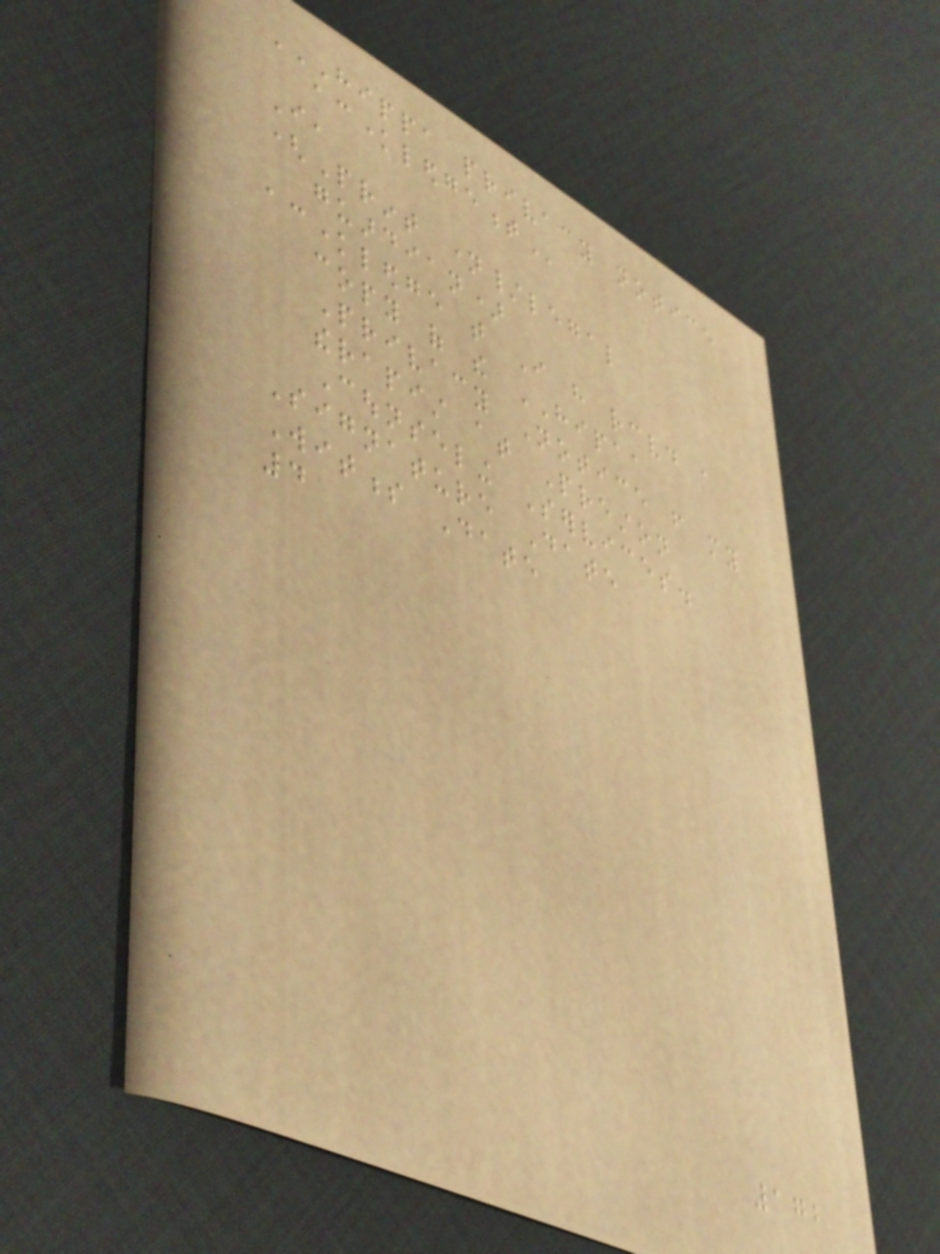HIPPA PRIVACY NOTICE
ACKNOWLEDGEMENT
I,
(Print name/legal
guardian)
acknowledge that I have received a
copy of the HIPAA
Privacy Notice from my
therapist at Preston
Counseling Services.
Signature Date
Witness Date
4
172
